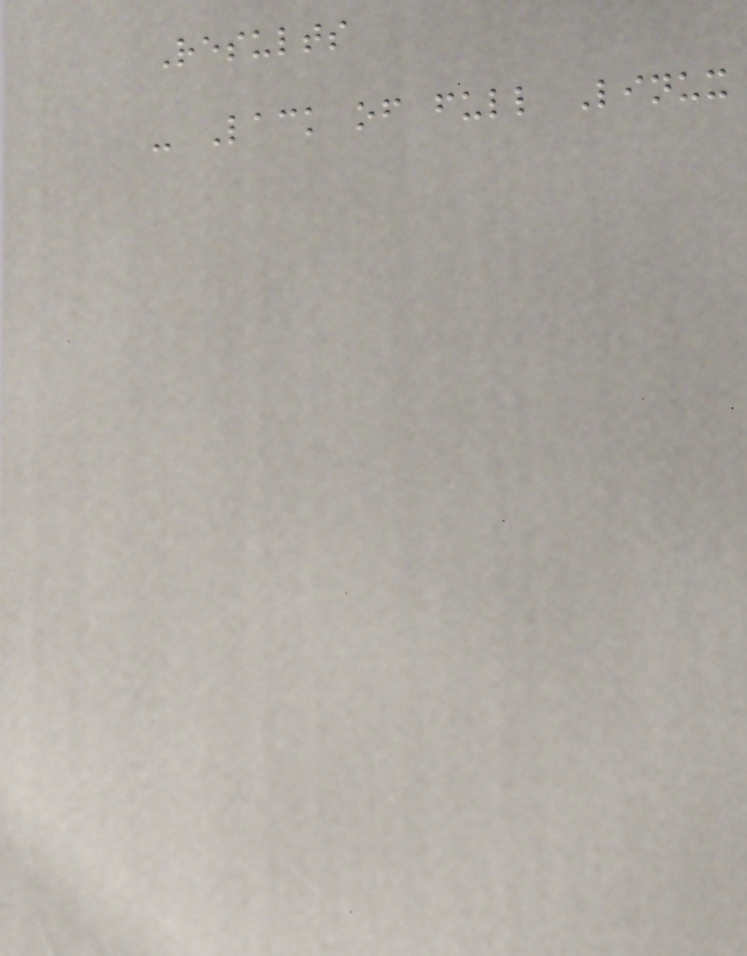Results
- Lack of full Linux
